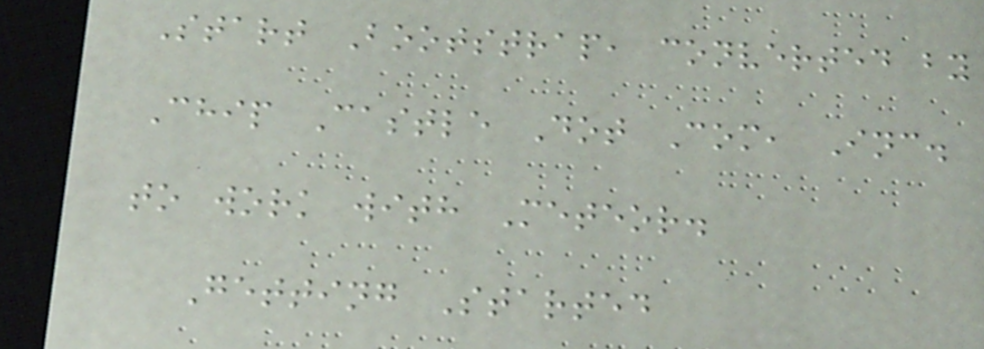Start Bootstrap, converted by
Chip Castle Dot Com, Inc.
to work with Meteor.
Getting Started
